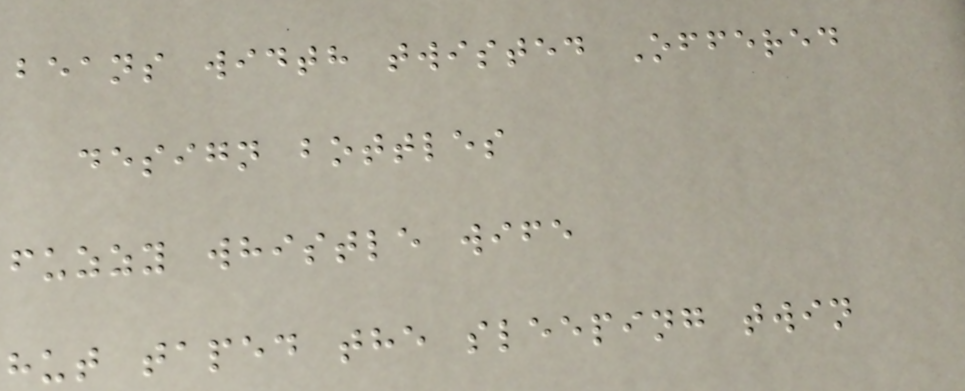beans width twisted Offered
design bottles
fuzzy whistle wife
hut taped the sleeping twin
